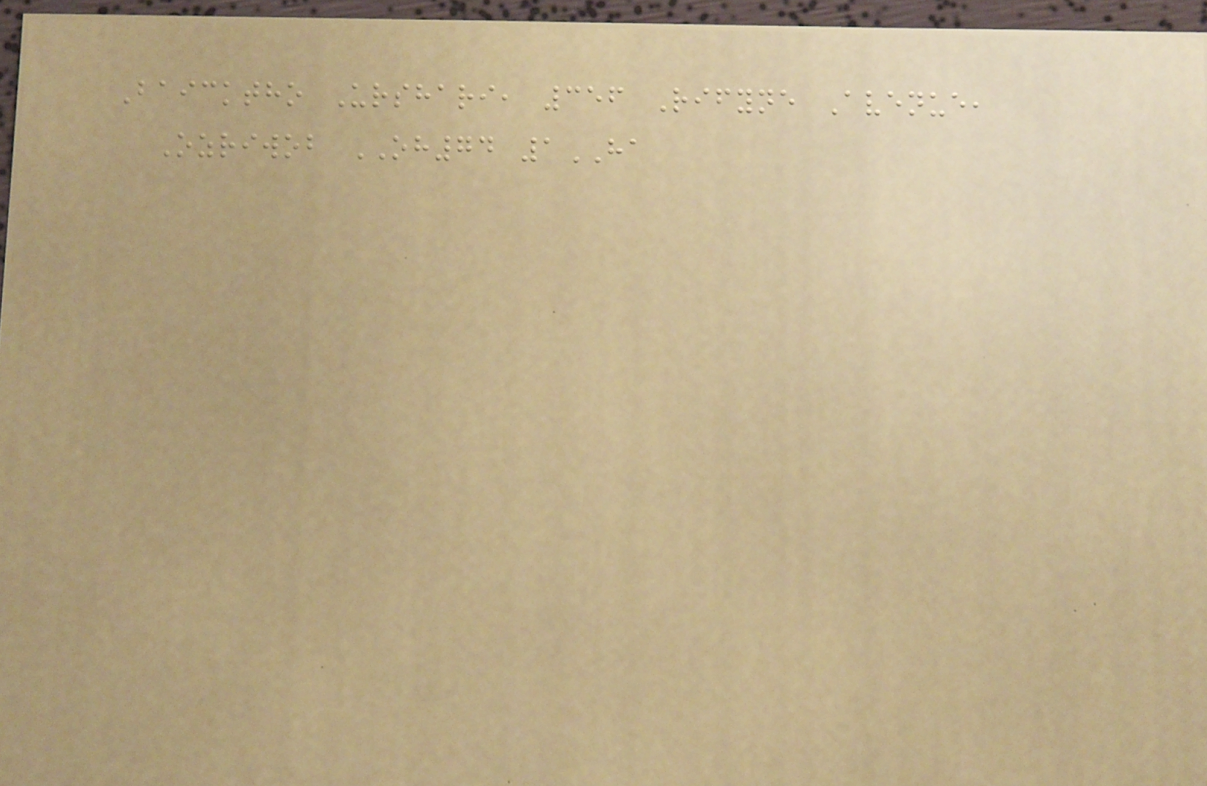Baicktho Urshari, 356 Rifyne Avenue,
Ozriwob OH74 1HA
